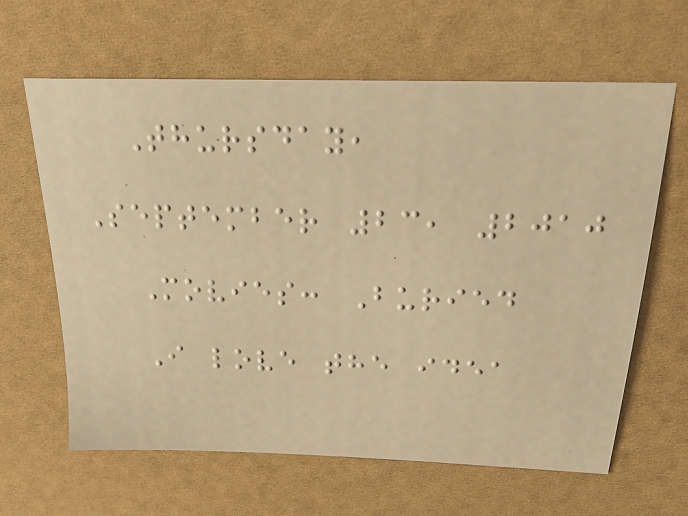Thursday,
September 23, 2010
Movies: Buried
I love the idea
